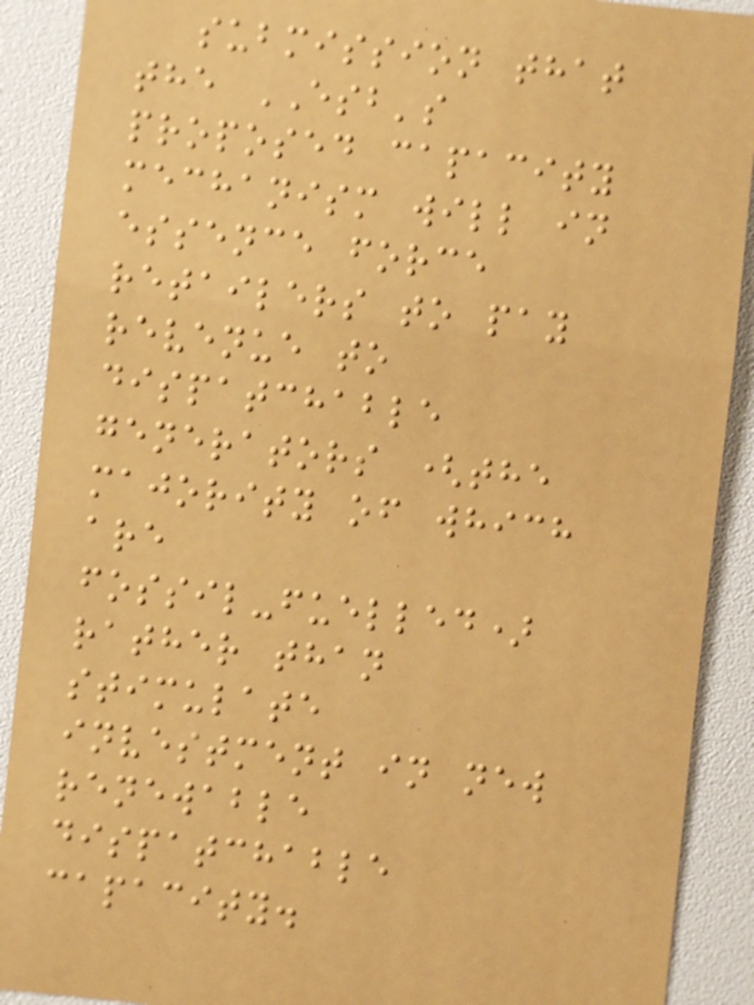submission that
the ESB's
proposed capacity
mechanism will in
essence force
retailers to pay
revenue to
dispatchable
generators (the
majority of which
are
fossil-fuelled)
rather than
stimulate
investment in new
renewable
dispatchable
capacity.
